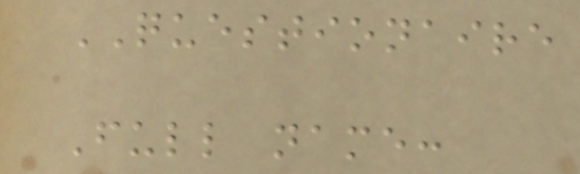QUESTIONAIRE
Full name:
